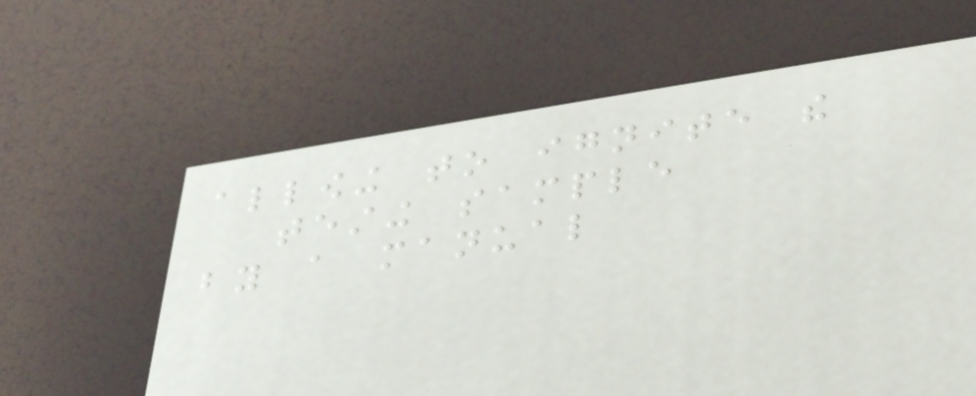allowing to ignite the
testing sample
by a manual
